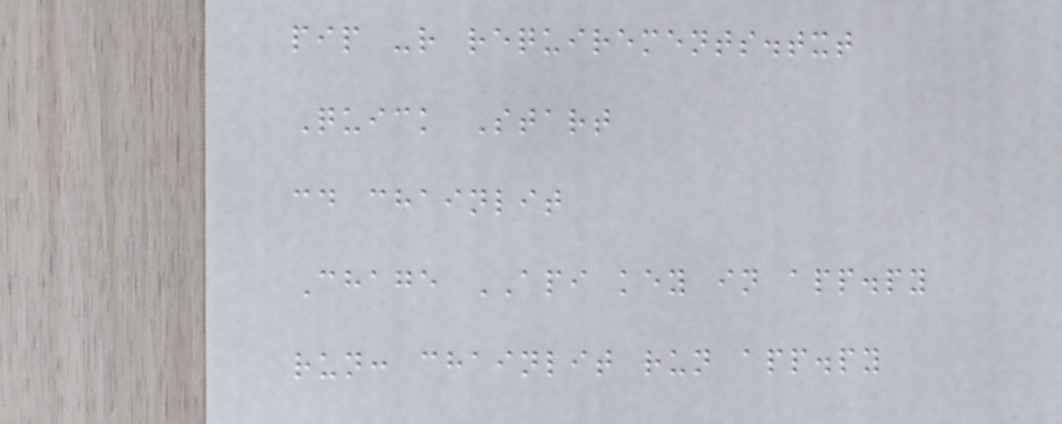pip -r requirements.txt
Quick Start
cd chainlit
Chage API key in app.py
run: chainlit run app.py
